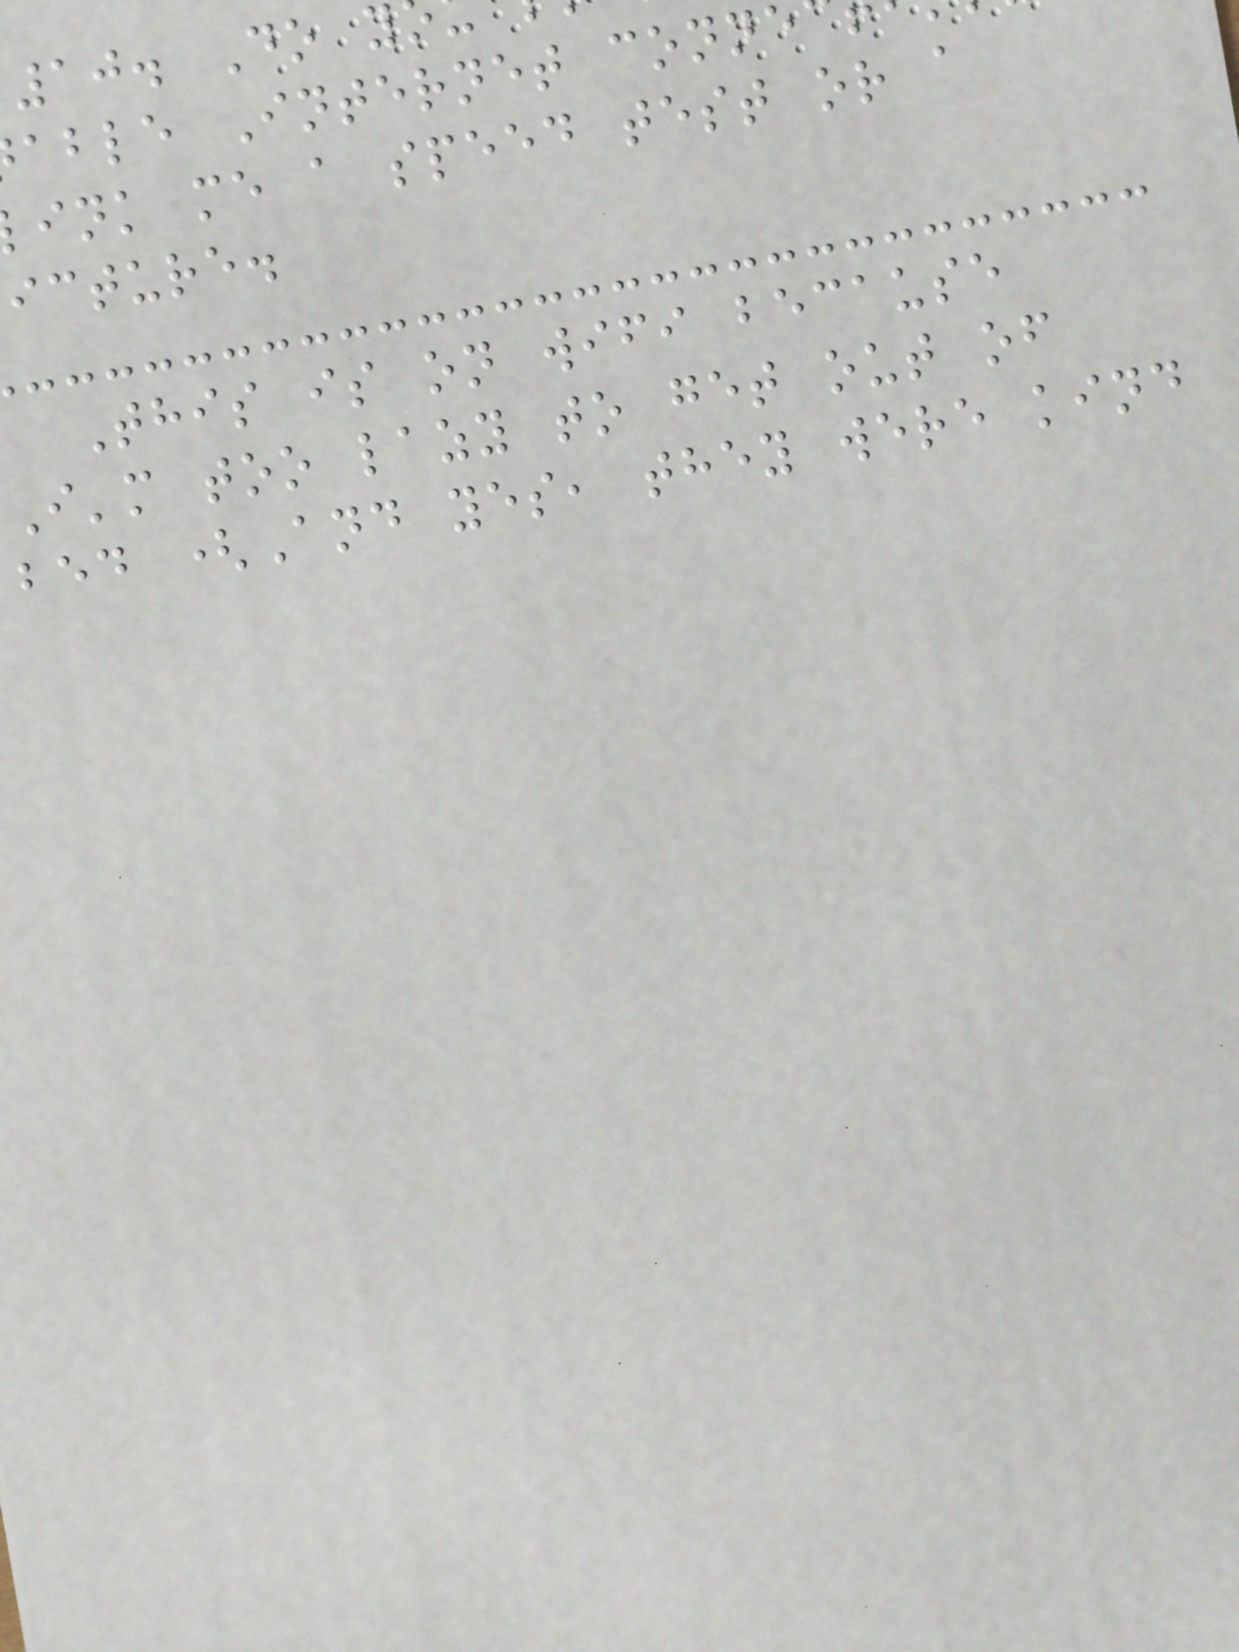10. Do y
able Internet conne
ink me a speed test or a
icture.
This is on wifi because
I'm too lazy to get out of
bed (And yes, they were kind
